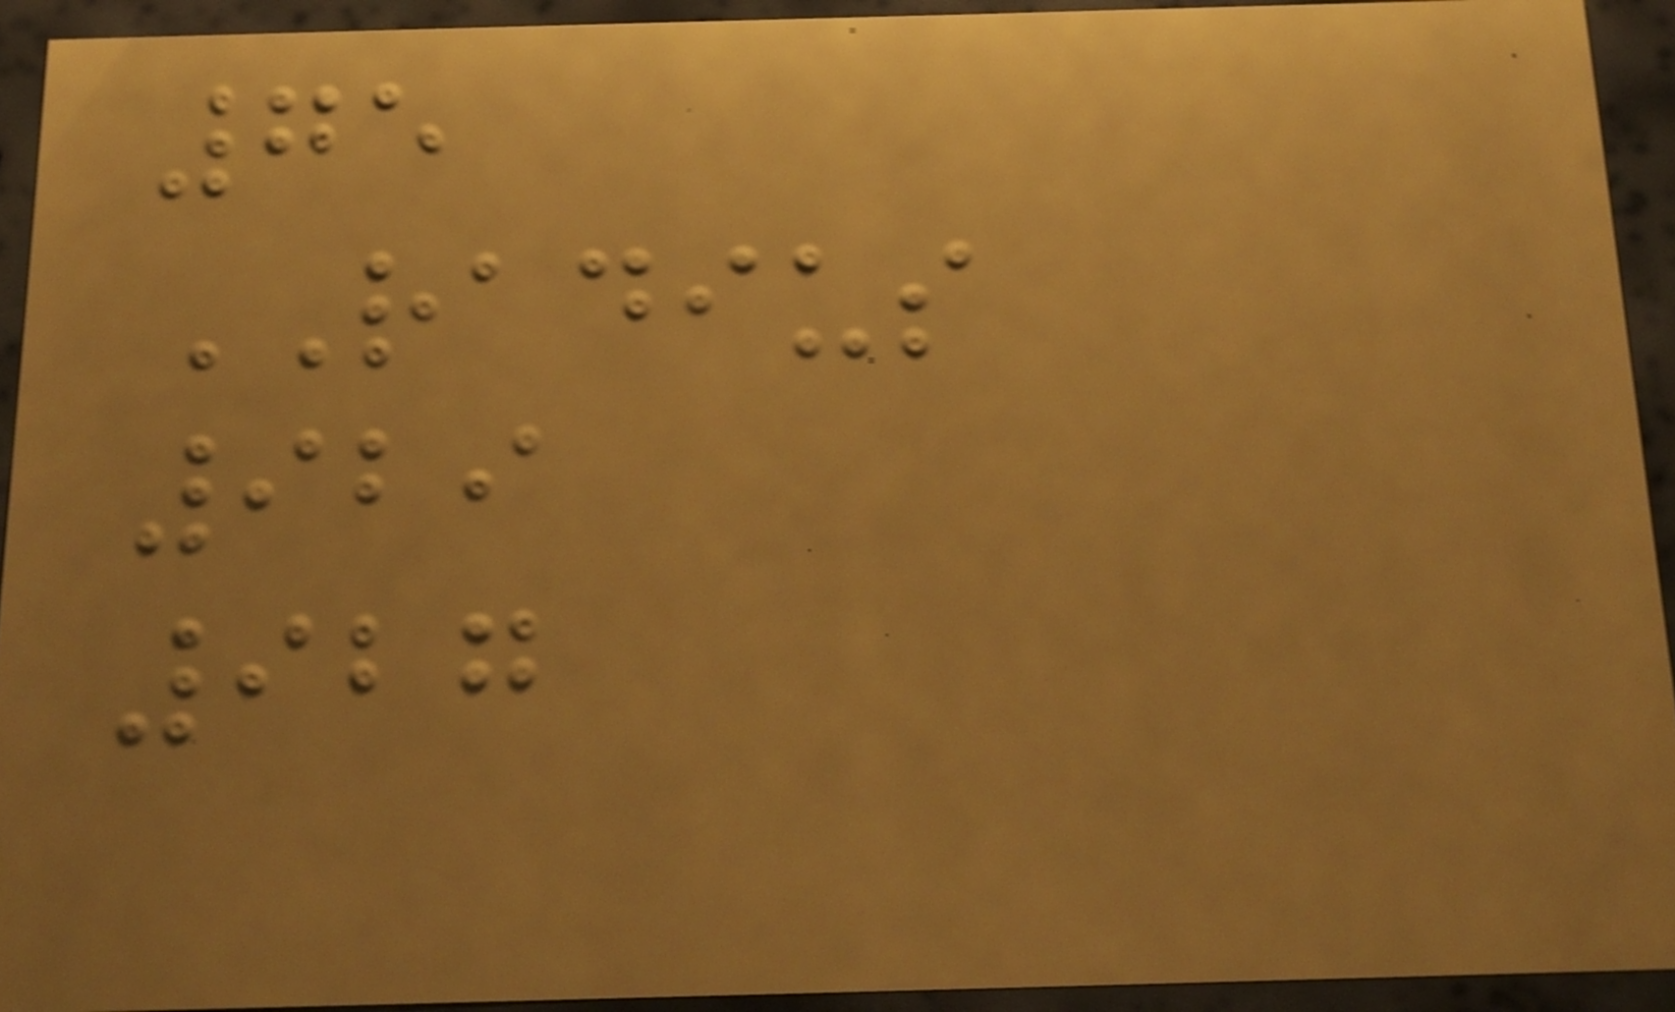75
RADIUS
929
927
